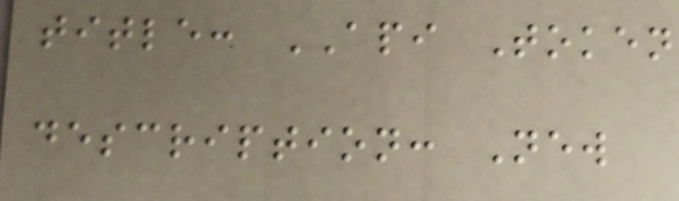title: API Token
description: New
